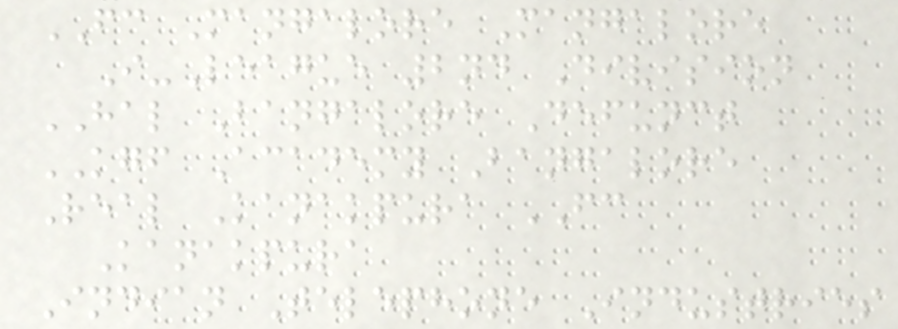FC Mangalore Mangalore
I-League 2nd Division
HAL Bangalore Defunct
KGF Academy Bangalore
Real Kanakpura FC
Kanakpura
Indian Telephone Industries
